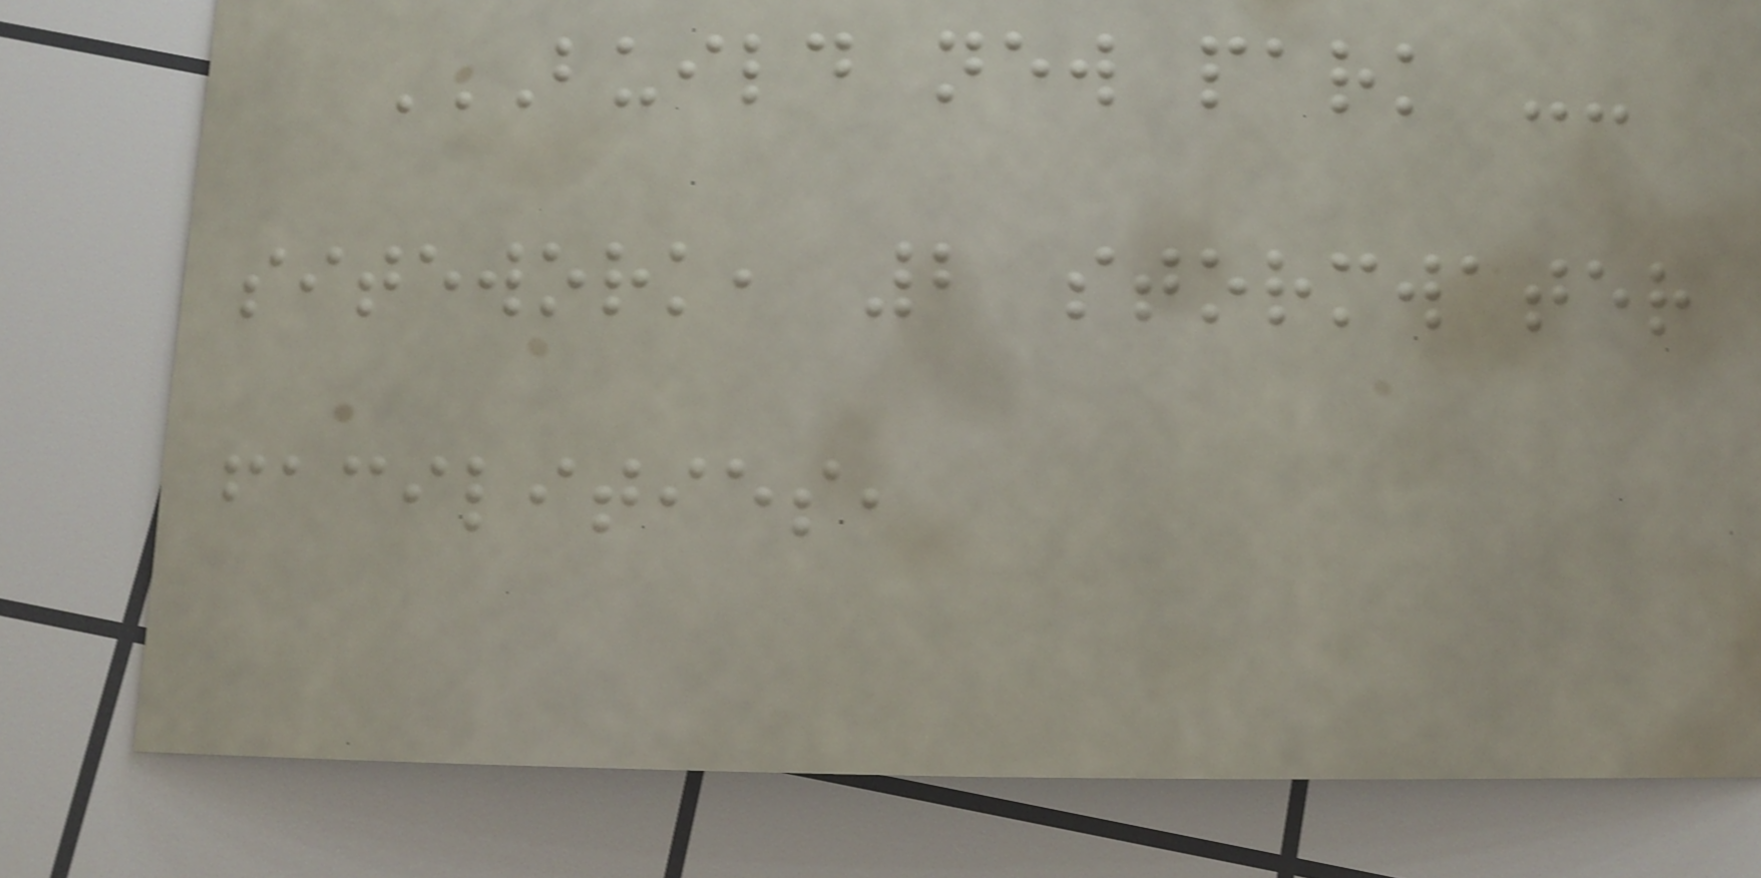BUILD NEW PARK --
SITEWORK, 2 STORMWATER
FACILITIES,
